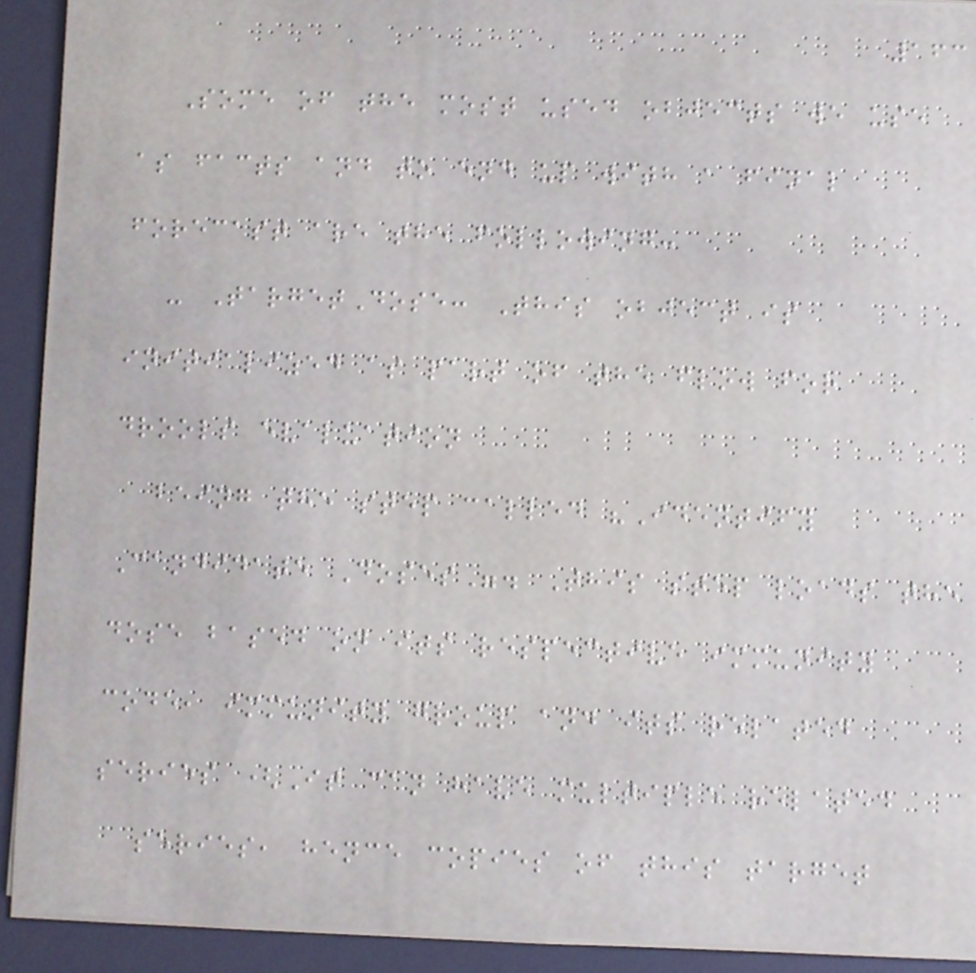163
Some of the most used objects we use
as facts and to end up with a final
forecast are the following:
- TargetDose: This object is
initialized as part of the flow for
drools evaluation
being the step called "Identify
Candidate Doses". This step loads the
dose based on its respective immunity
code, immunity group and its related
series (It can have multiple related
series, hence copies of this target
